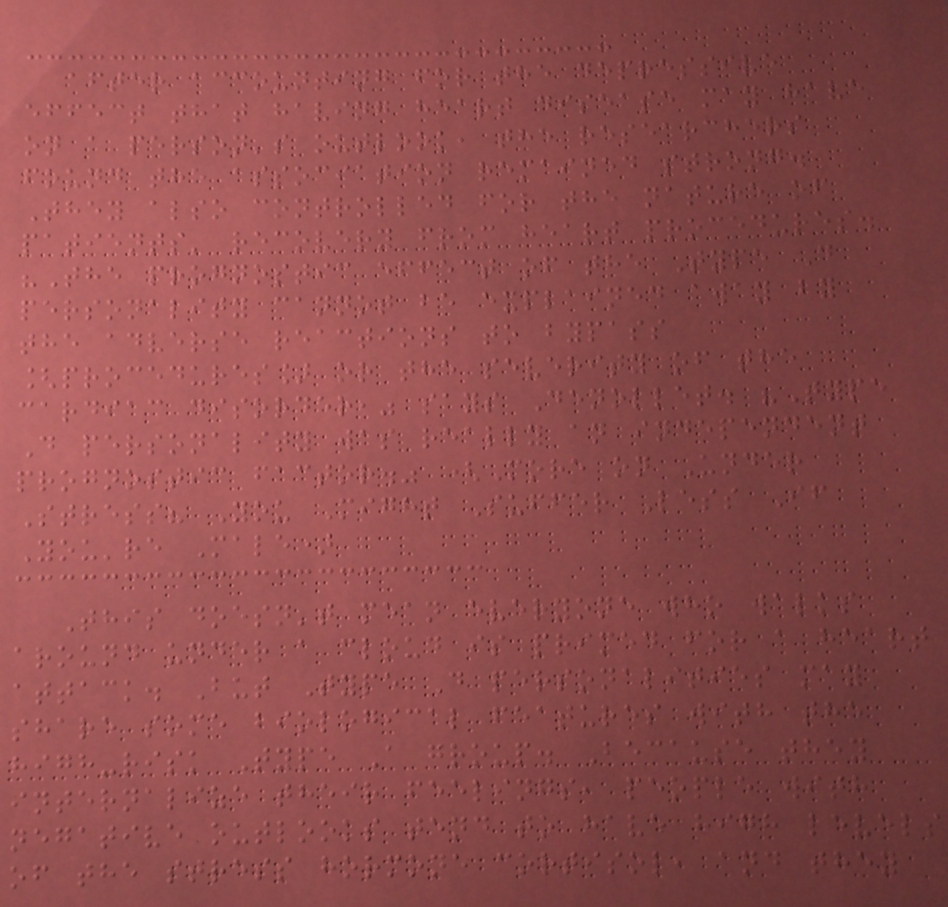after accounting for the depressive
effect that having heart disease may have
on a person's outlook, the researchers
found the association remained strong.
They also controlled for the nature of
patients' recovery from heart procedures.
"The prognostic effect of the Type D
personality cannot be explained away by
the adverse reactions to bypass
[procedures] or the severity of the
cardiac disorder," says Denollet. "Type
D personality was really an independent
prognostic factor." (More on Under
Stress? You Might Suffer Less If
You're Male)
This doesn't mean everyone who walks
around under a cloud is primed for a heart
attack. But Type D personalities may
share some biological features with the
high-risk Type A group. Because they
internalize their feelings, people with
negative outlooks tend to have high levels
of the stress hormone cortisol, and they
